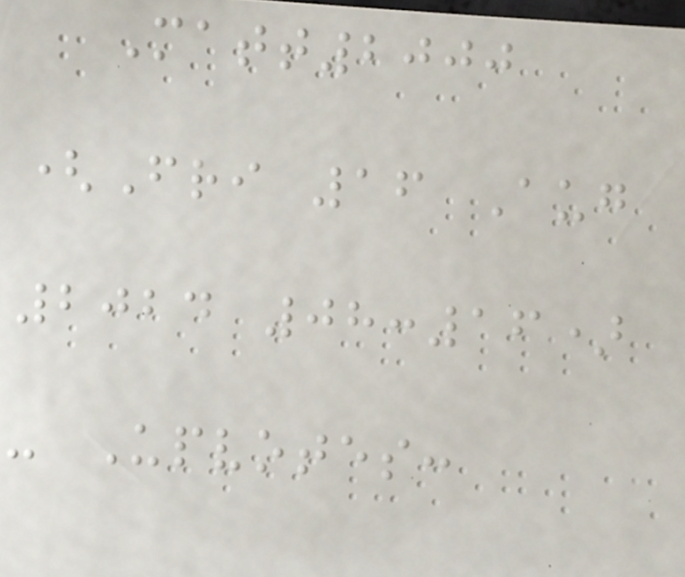Matt2000
(Fri 16 Aug
2024 08:16)
- Upvotes:
